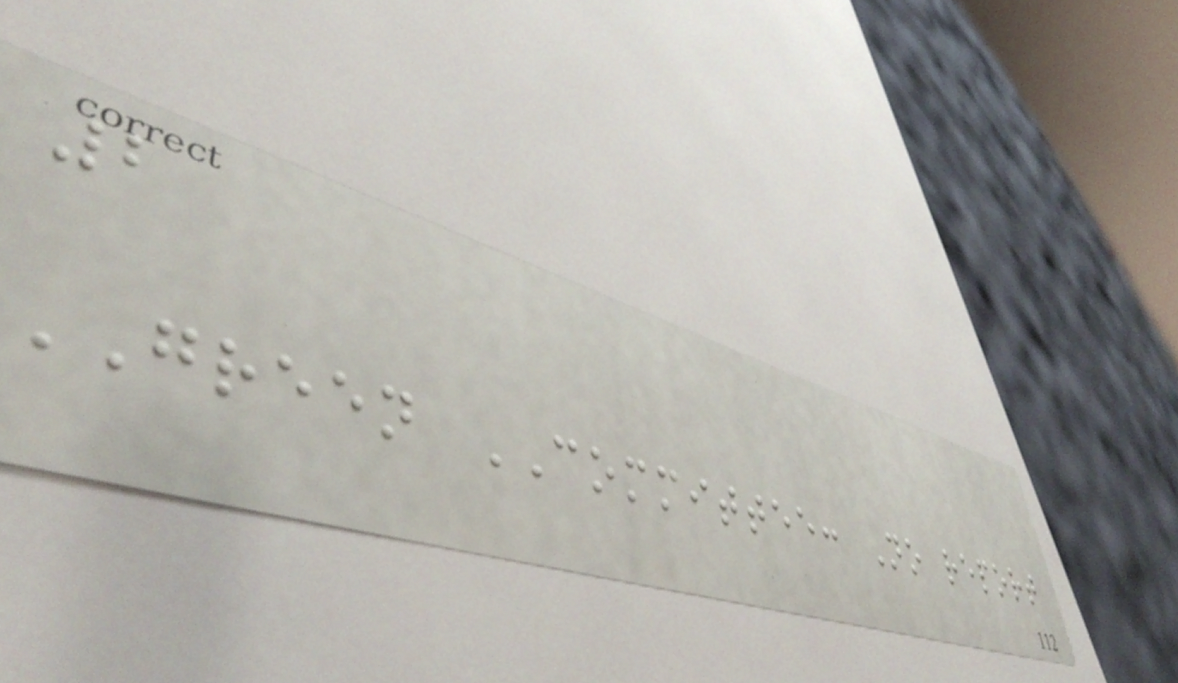2
GREEN COMMITTEE: No report
